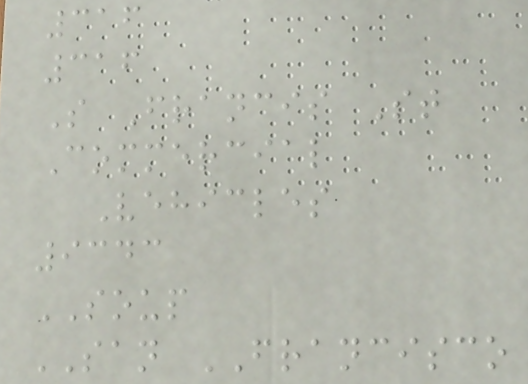316
316
S Francis St
Commercial
Vehicles
9343
SOUP
SAN FRANCISCO
